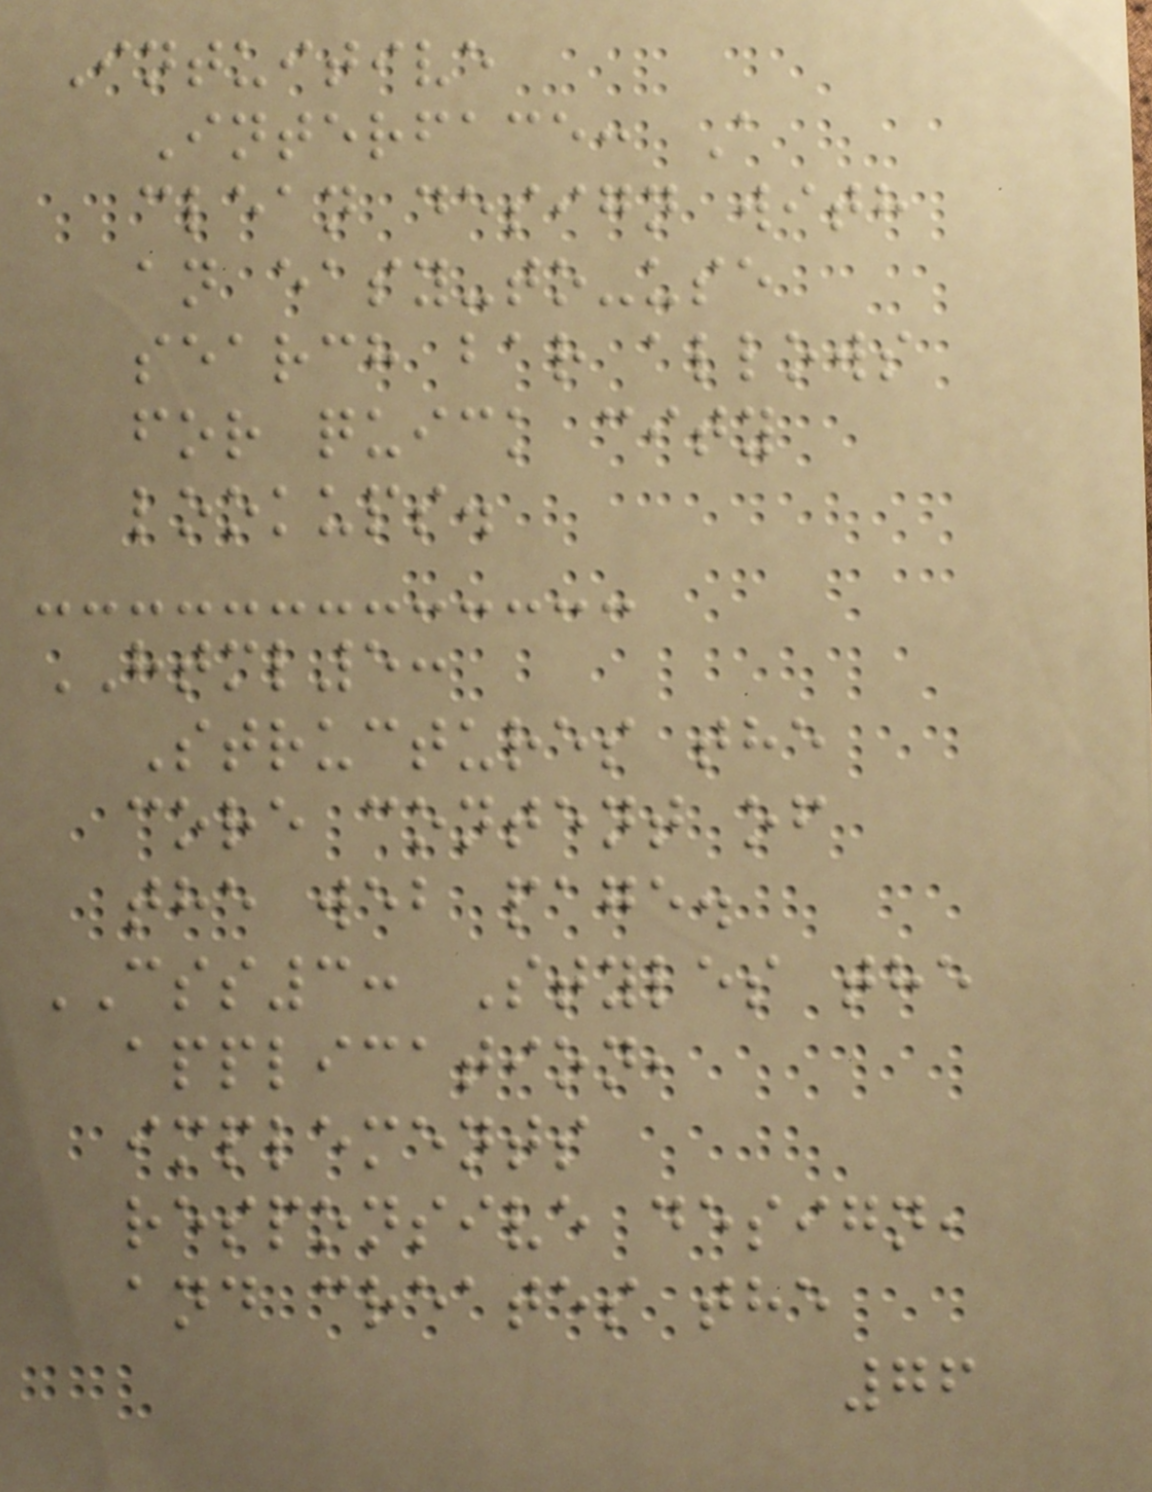Intuitive
Interface: A
clean design with
an easy-to-use
search bar allows
for quick city
lookups.
HTML5:
Structures the
core content of
the web page.
CSS3: Styles the
application,
implements
responsive design,
and creates the
76
